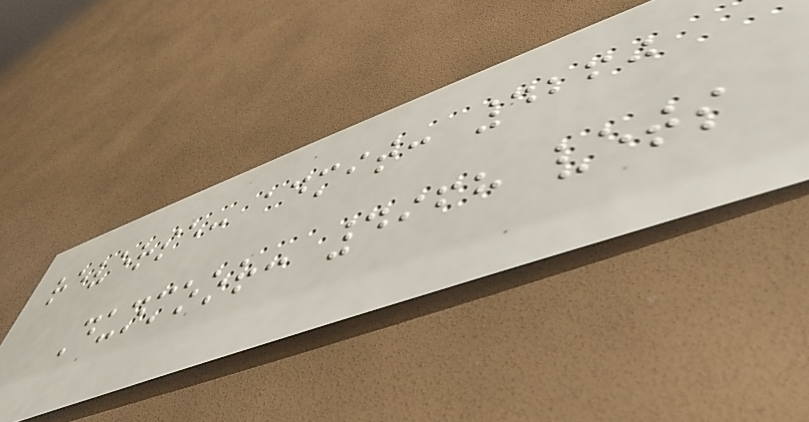reverse: admit: 4260
Dunmoor: 4968 vets
